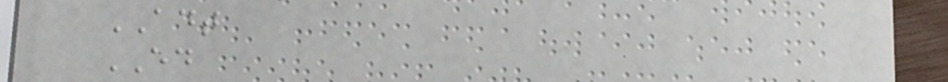ADT
ED
